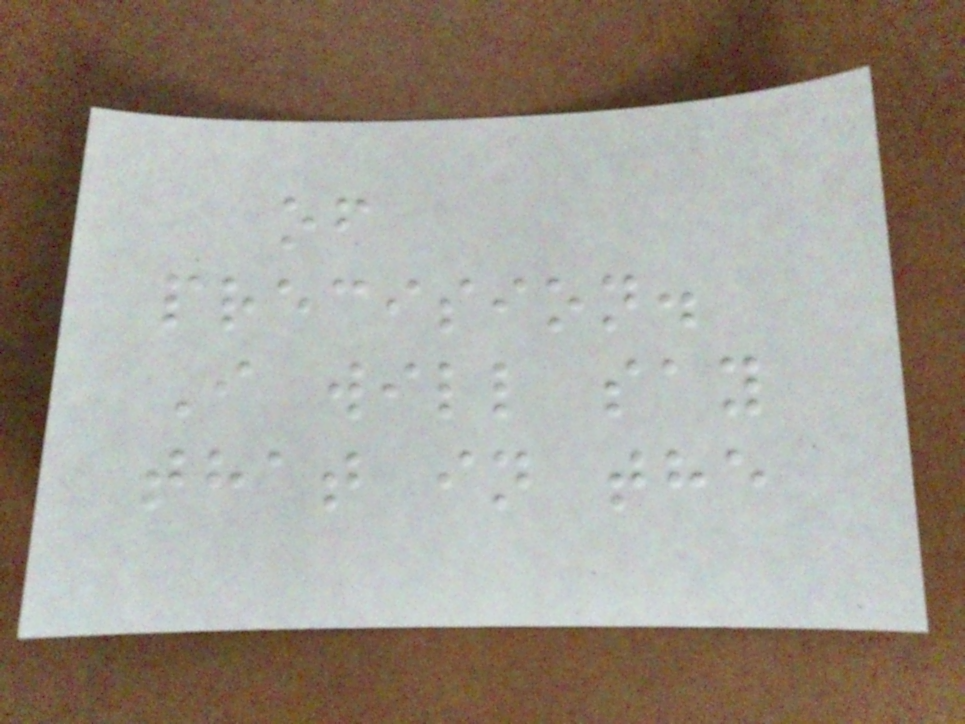of
precision.
I will say
that in the
